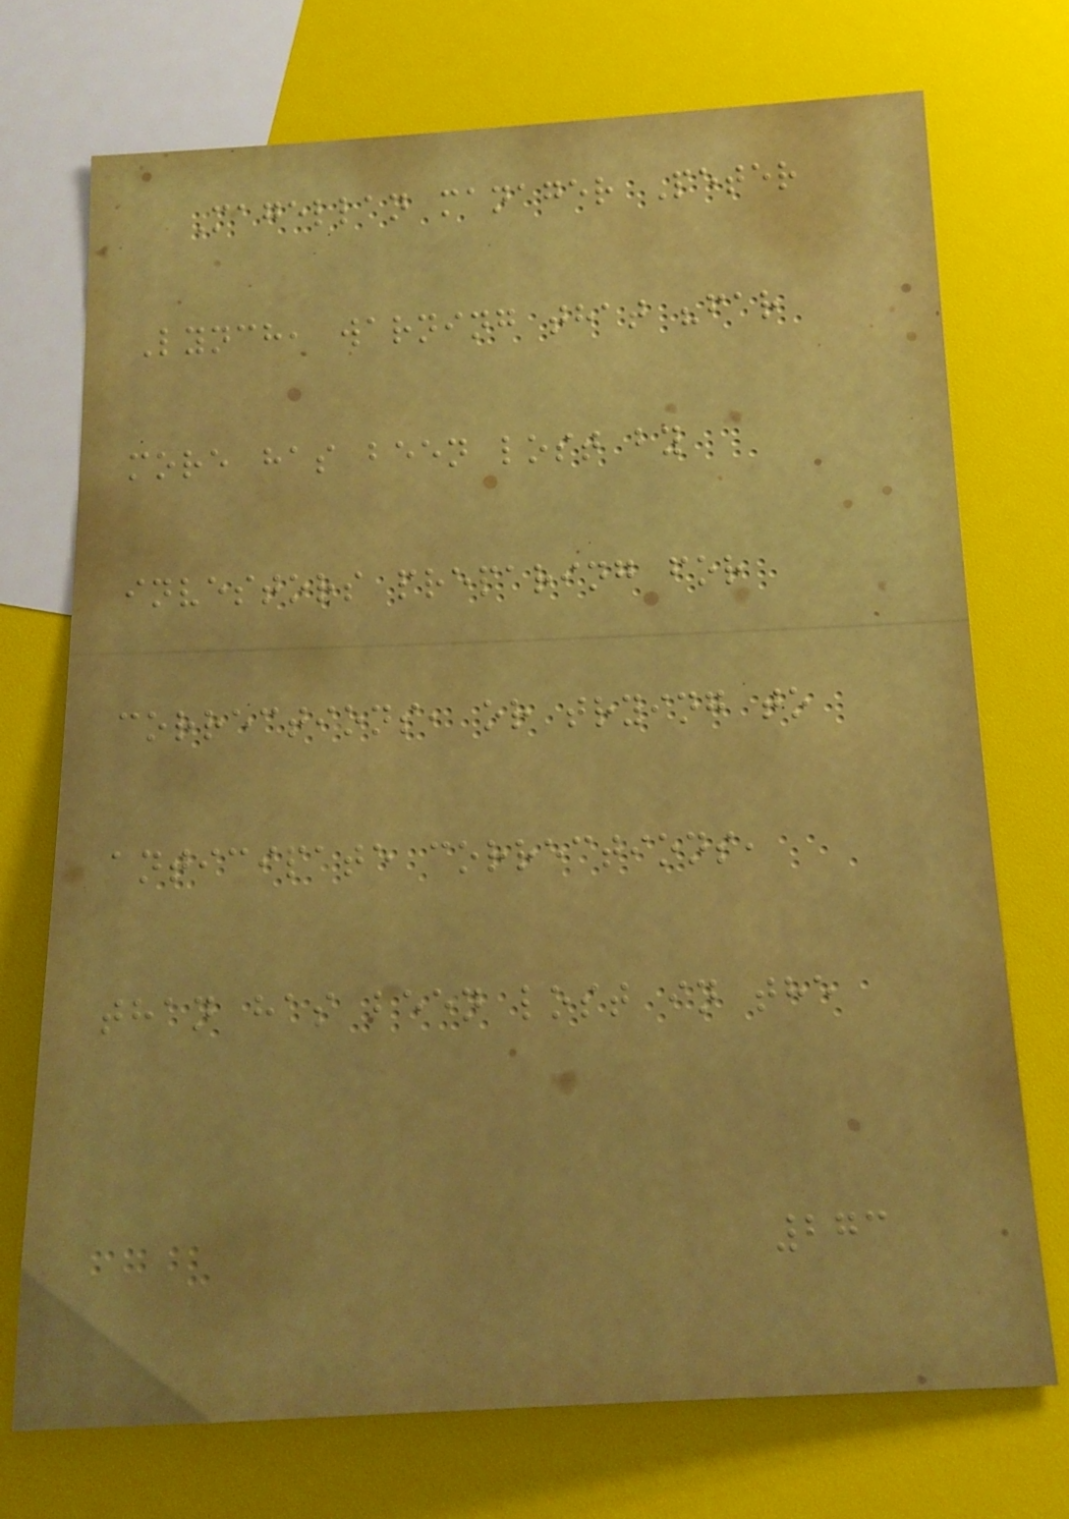Magellan manager Peter
Lynch, warning that "far
more has been lost by
investors preparing for
corrections, or trying to
anticipate corrections,
than has been lost in the
273
